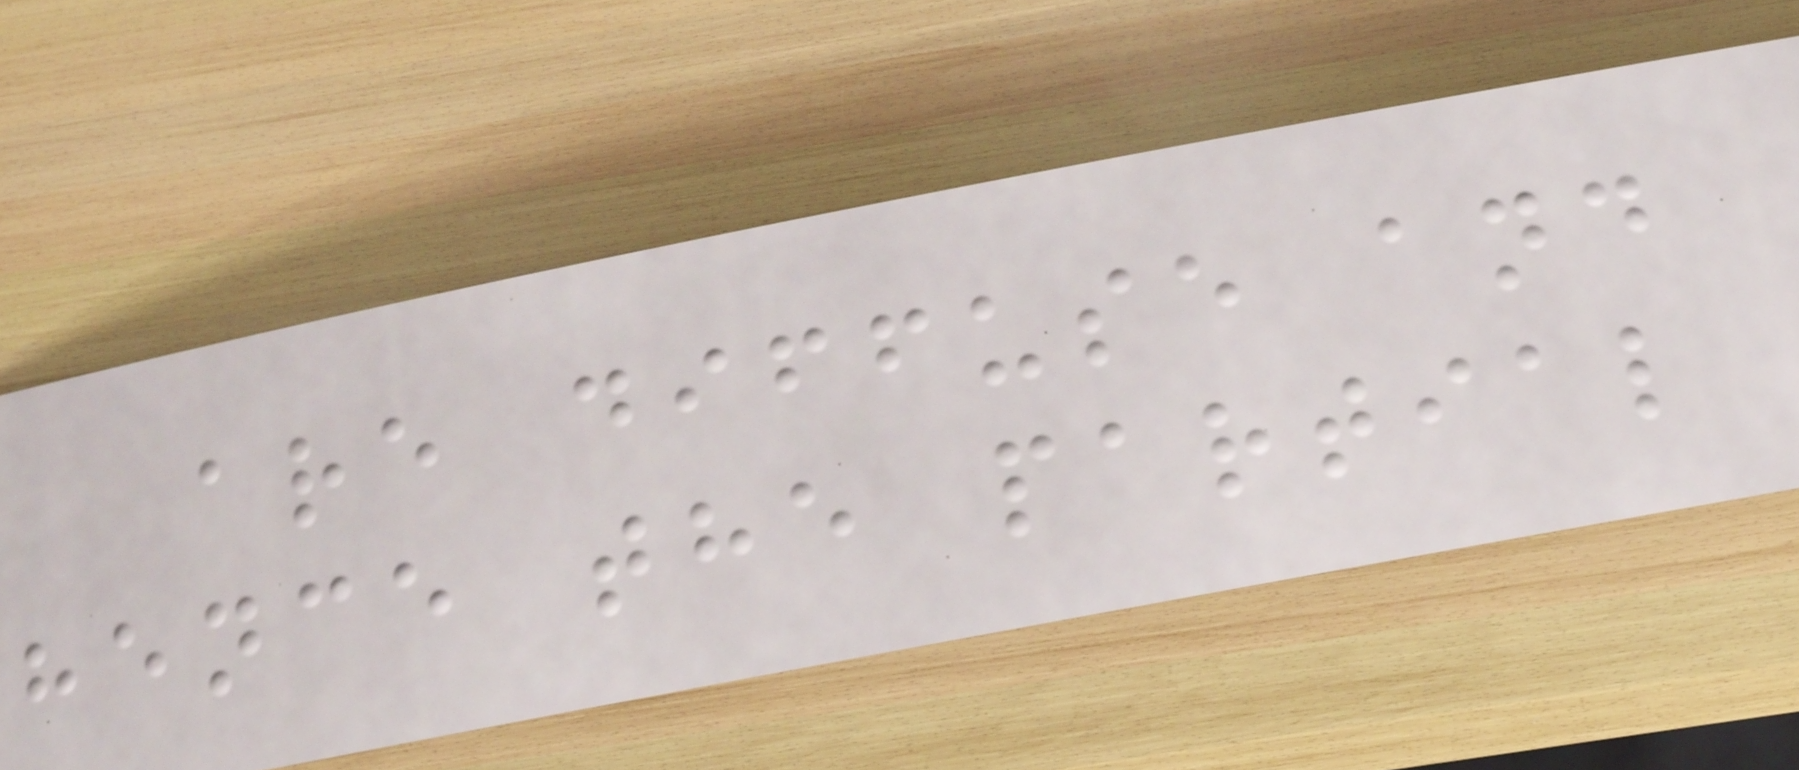are diffuse and
hence the partial
